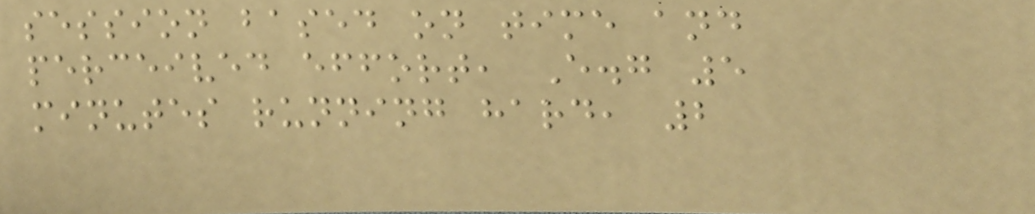session based on time and
perceived effort, E.g 5
minutes running hard, 2
